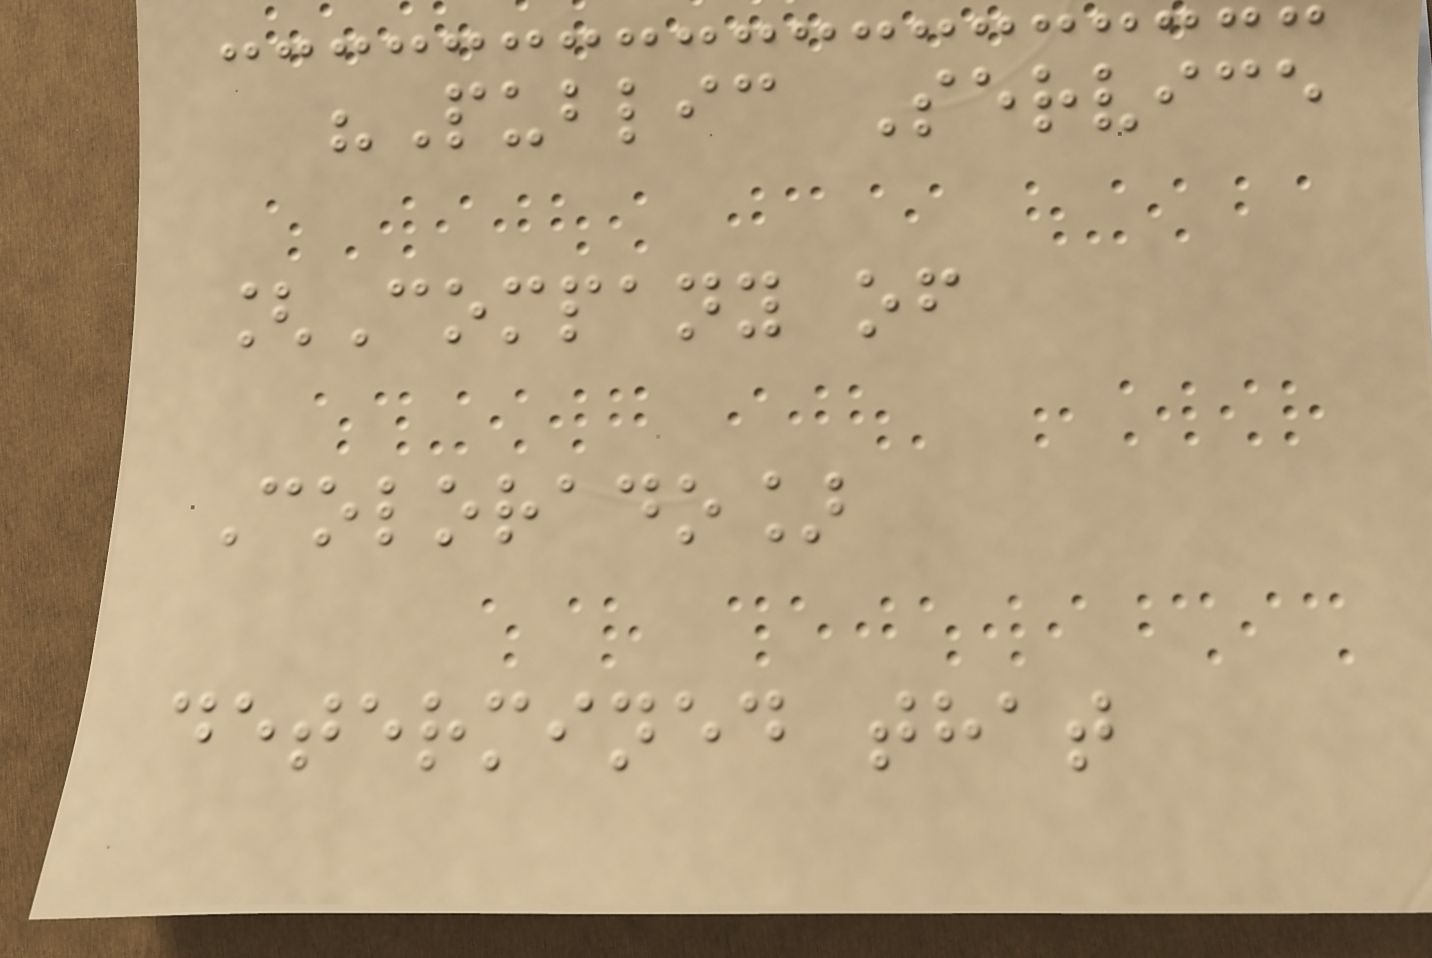"Public Service
[Company of
Colorado]
determined that
